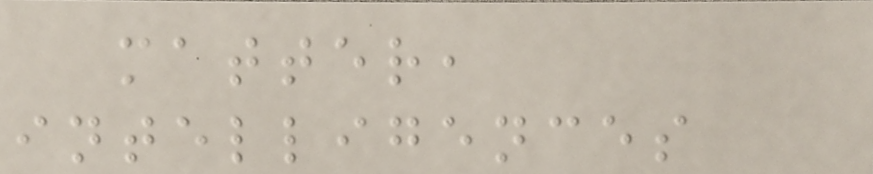matter,
intelligences
